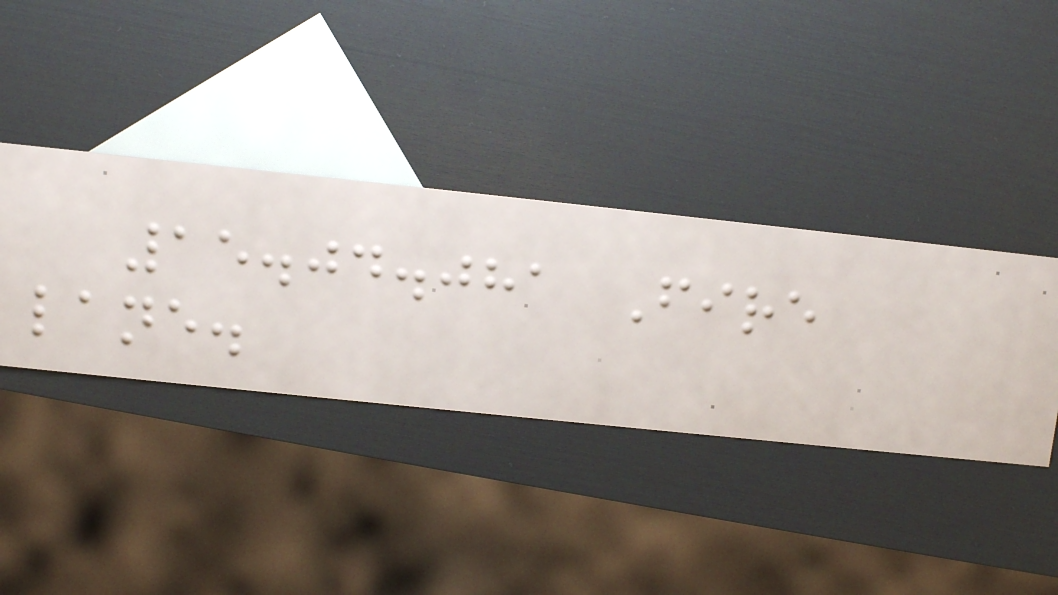15.04.081 Fire
lane.
